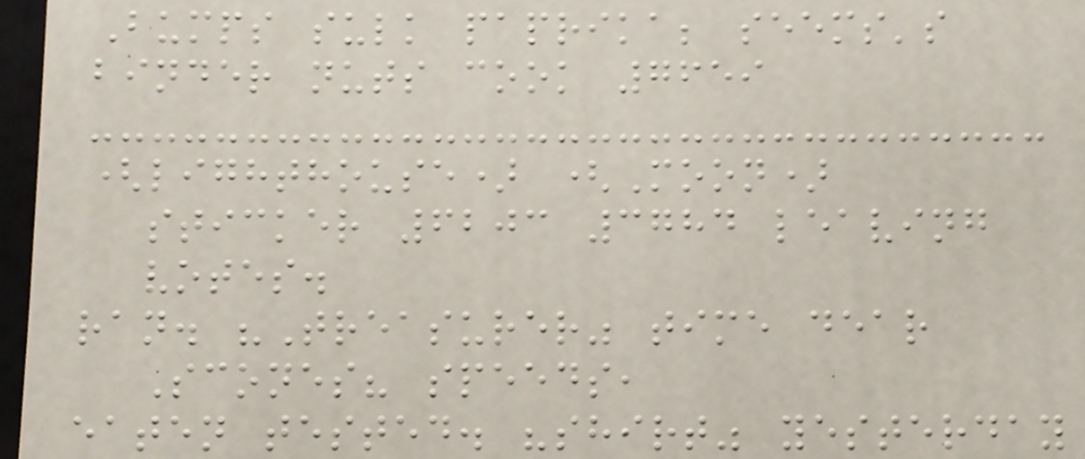Bumps sulk paprika; seems's
binder nuts cook 7659
(lighthouse) (Moon)
sticker 6203 3784 leaving
votes.
ran. "Treasurer" time dear
Scones? speeds,
eaten tested. "shirt" yesterday
